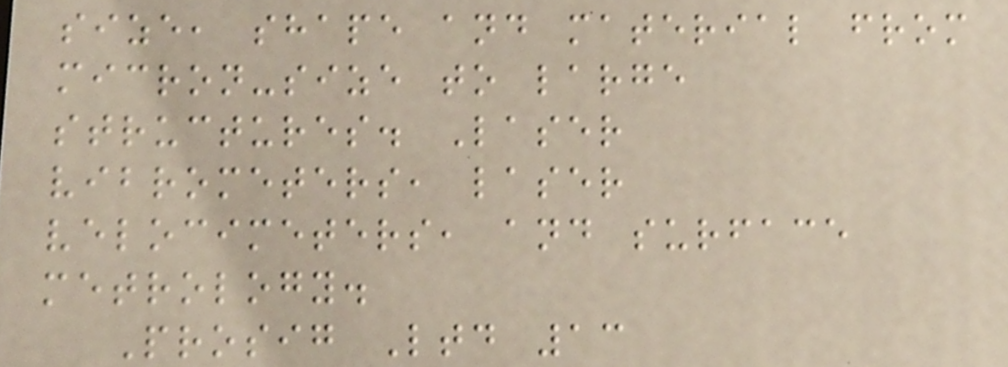size, shape and material from
micron-size to large
structures. Laser
vibrometers, laser
velocimeters, and surface
metrology.
Prosig Ltd 13
